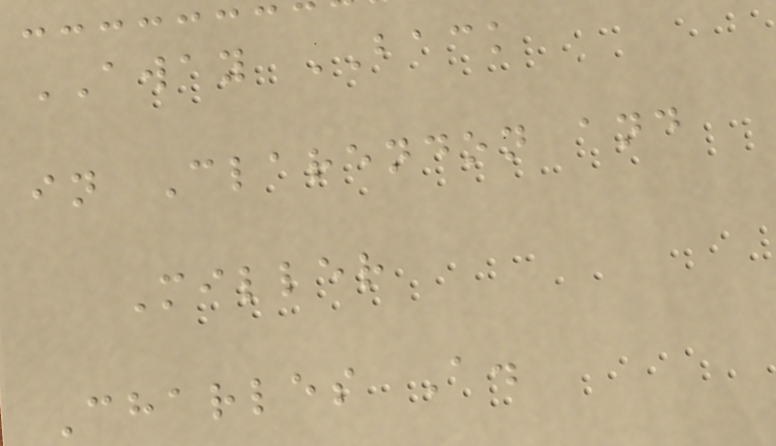AWAY BACK
in Clarendon and
Miller
Charles A.
